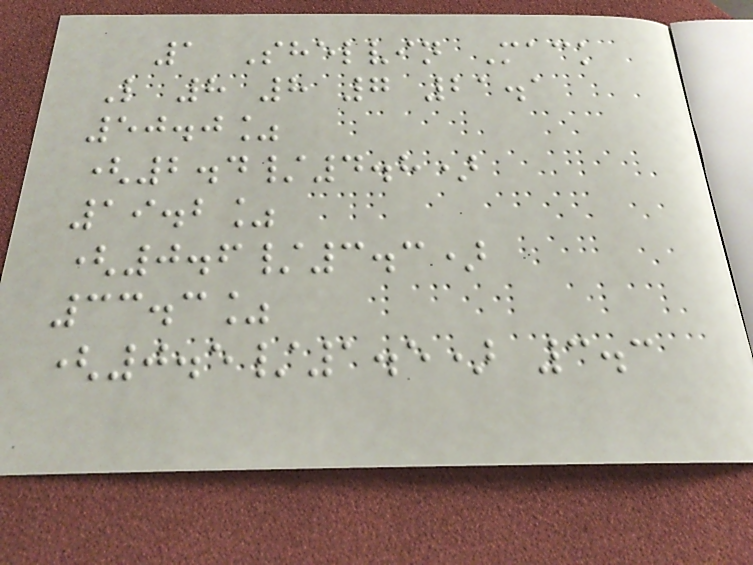1 Shelvin Mack
L 8 8 7 21.1
50.0%
(2.4/4.8)
19.2%
(0.6/3.3)
33.3%
(0.5/1.5) 3.3
